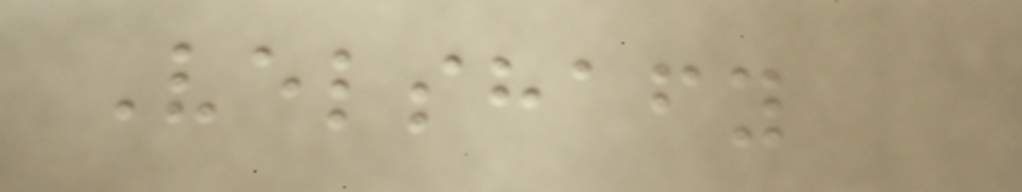Velshafy
